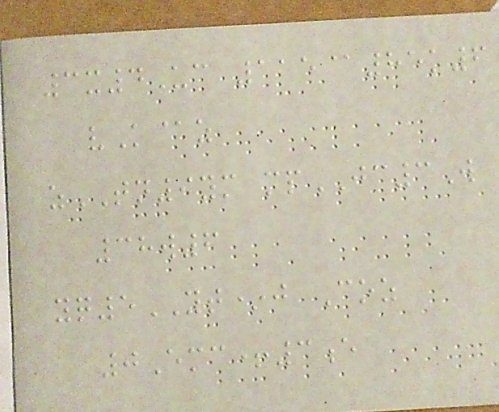3x4Uc 115@85k6
vK@z
zTN9ym mpJC3W
38w6
yq5YT*j Coz
0Emc+3e
